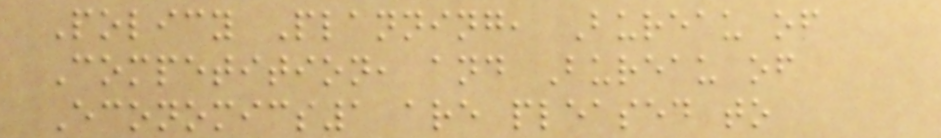Policy Planning, Bureau of
Competition, and Bureau of
Economics1 are pleased to
